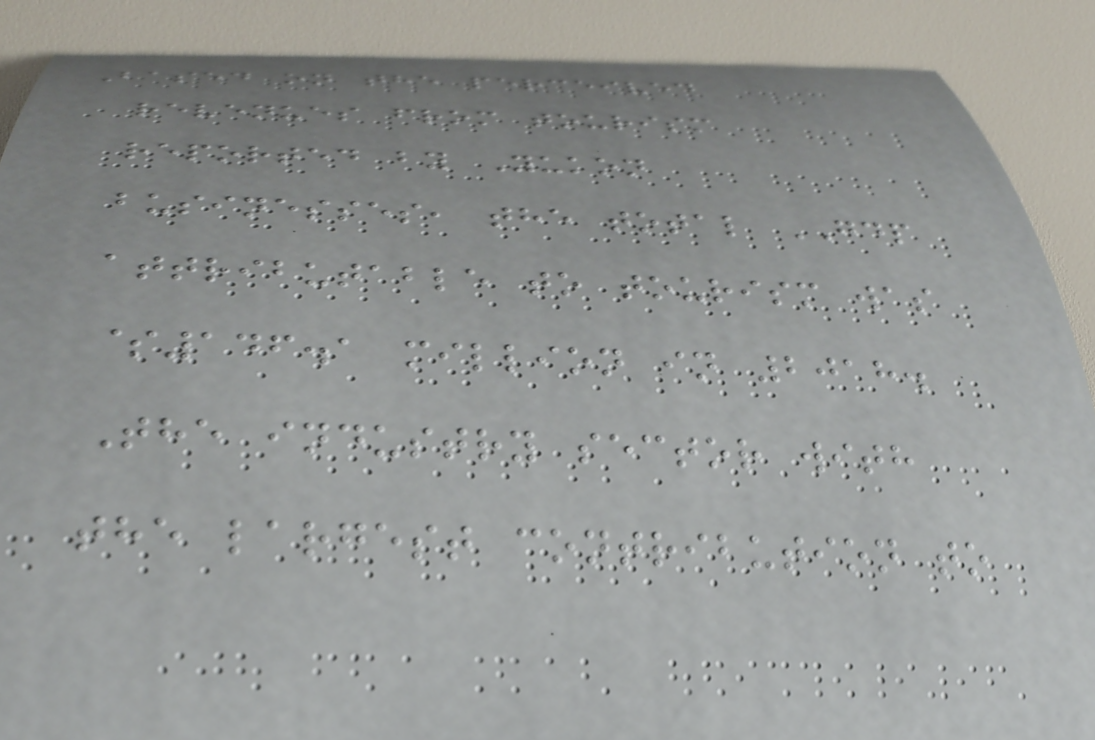Based on the perceived
revenues from tourism
reported by Yukon
businesses, the total GDP
attributable to tourism was
$146.1 million in 2018.
The industry sector with
the largest contribution to
